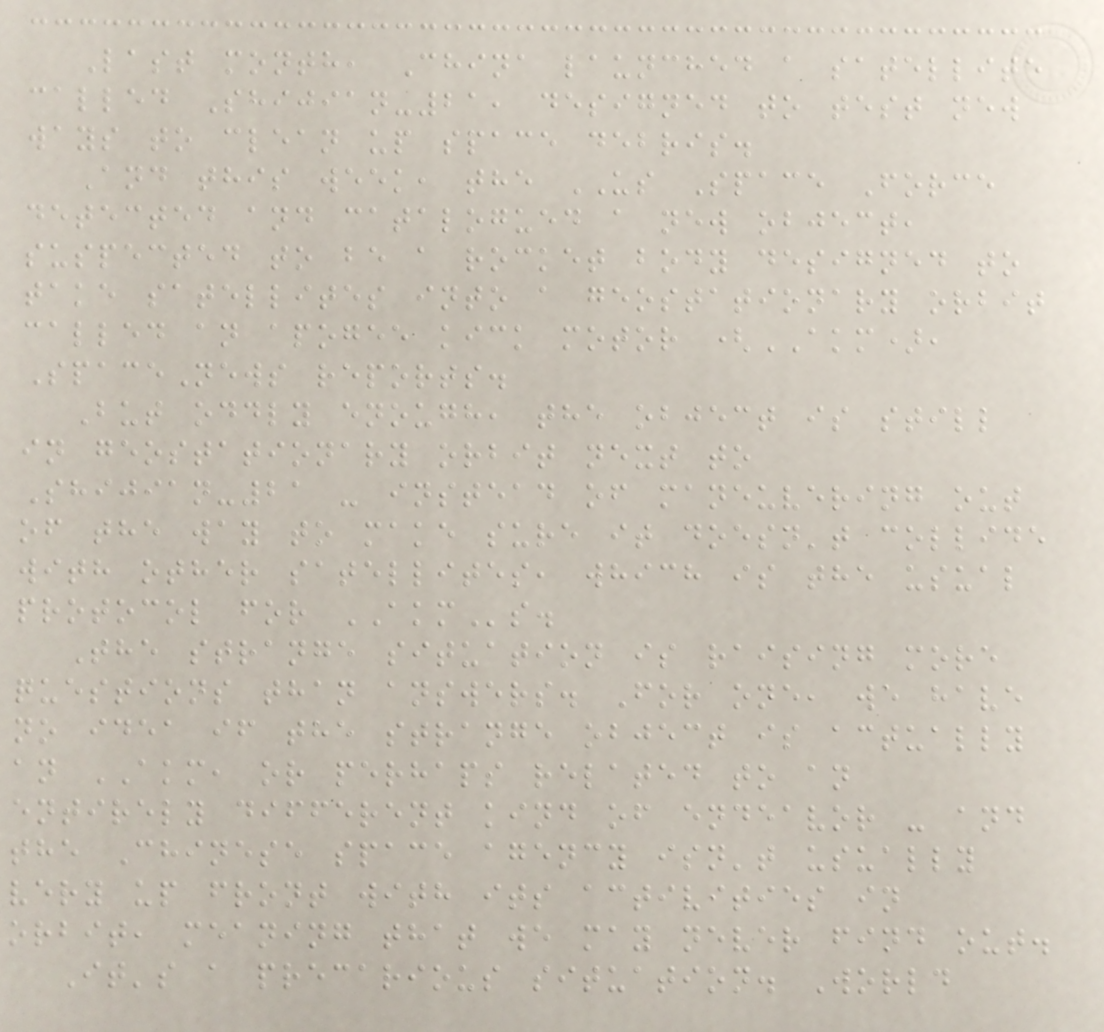Last month, China launched a satellite
called Shijian-21, designed to test new
ways to clean up space debris.
And this week, the US Space Force
detected and catalogued a new object,
suspected to be a rocket body designed to
take satellites into a geostationary orbit
called an apogee kick motor (AKM),
SpaceNews reports.
But oddly enough, the object is still
in geostationary orbit next to
Shijian-21 - instead of maneuvering out
of the way to make sure it doesn't collide
with other satellites, which is the usual
protocol for AKMs.
The strange situation is raising more
questions than answers. For one, we have
no idea if the strange object is actually
an AKM, or perhaps related to an
entirely different kind of endeavor - and
the Chinese space agency isn't usually
very up front with its activities in
orbit, meaning that we may never find out.
It's a precarious situation. World
